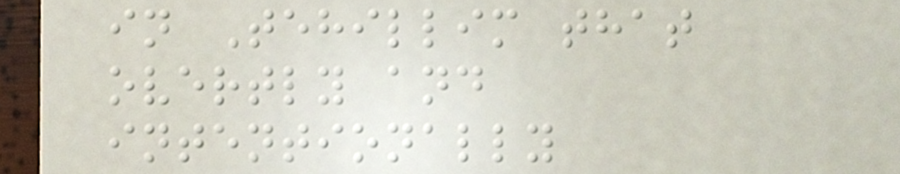in Tehillim that
overtly and
intentionally
